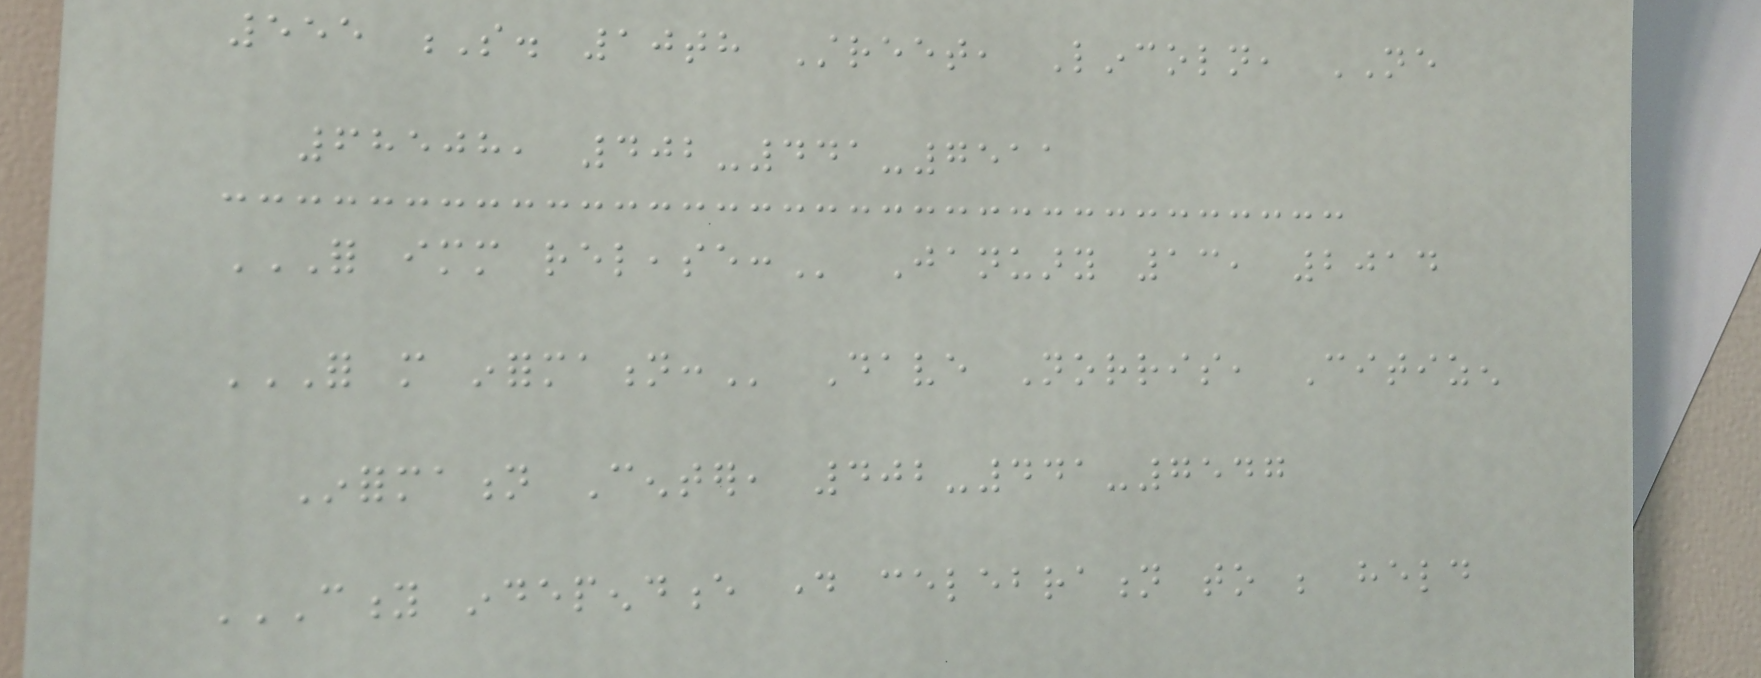555 S. 10th Street, Lincoln, NE
68508, 402-441-7511
FOR IMMEDIATE RELEASE: January 13, 2014
FOR MORE INFORMATION: Dave Norris, Citizen
Information Center, 402-441-7547
CITY INDEPENDENCE DAY CELEBRATION TO BE HELD
